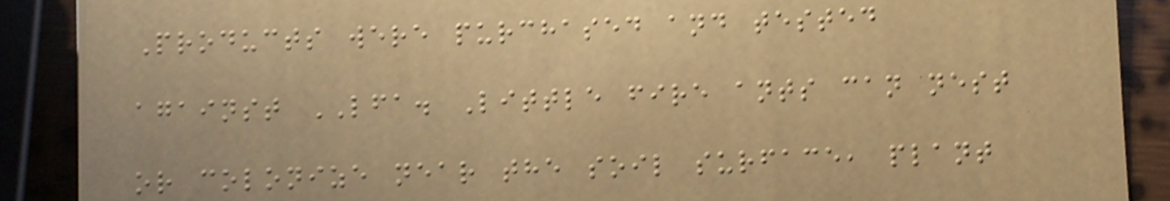Products were purchased and tested
against LFA. Little fire ants can nest
or colonize near the soil surface, plant
